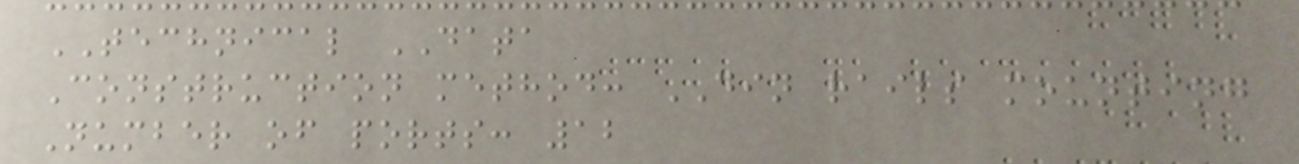TECHNICAL DATA
Construction method: DIN rails mounting
Number of ports: 12
